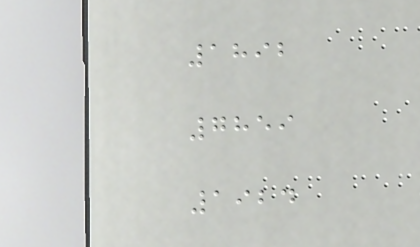1892
7859
1924
